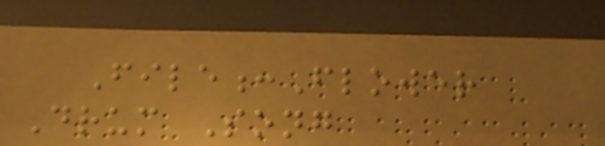File:Flower
Drum Song
